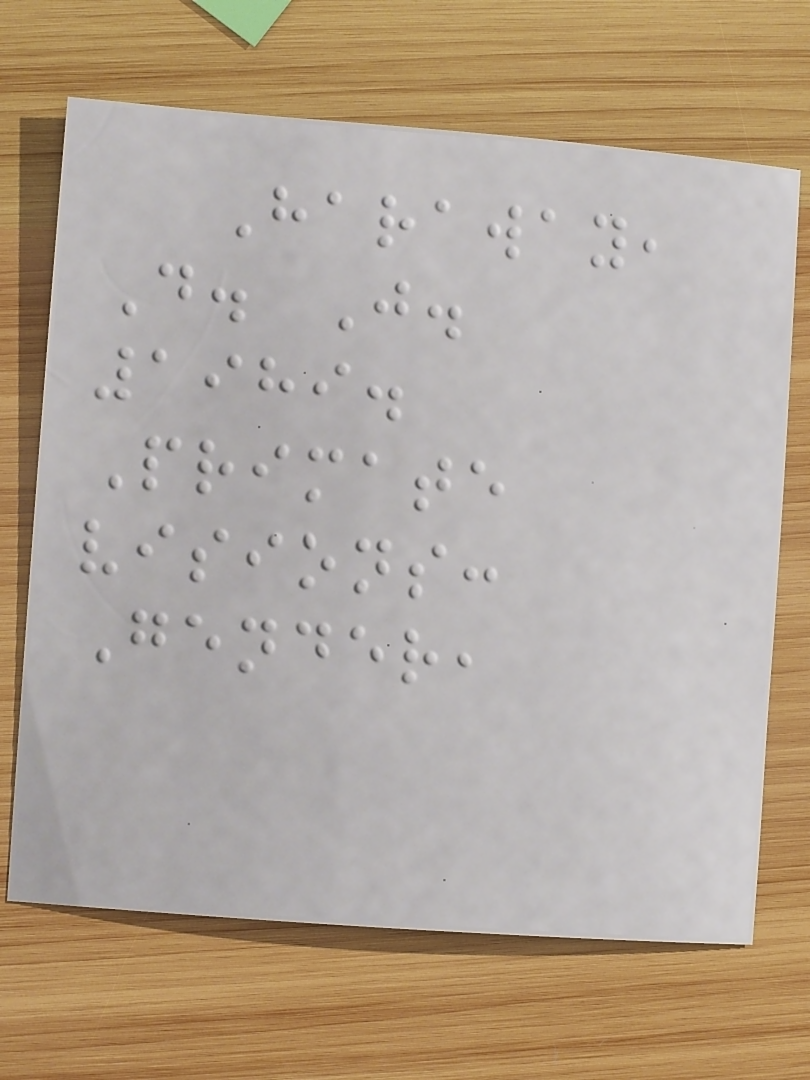Haraway,
D. J.
1989.
Primate
visions:
Gender,
